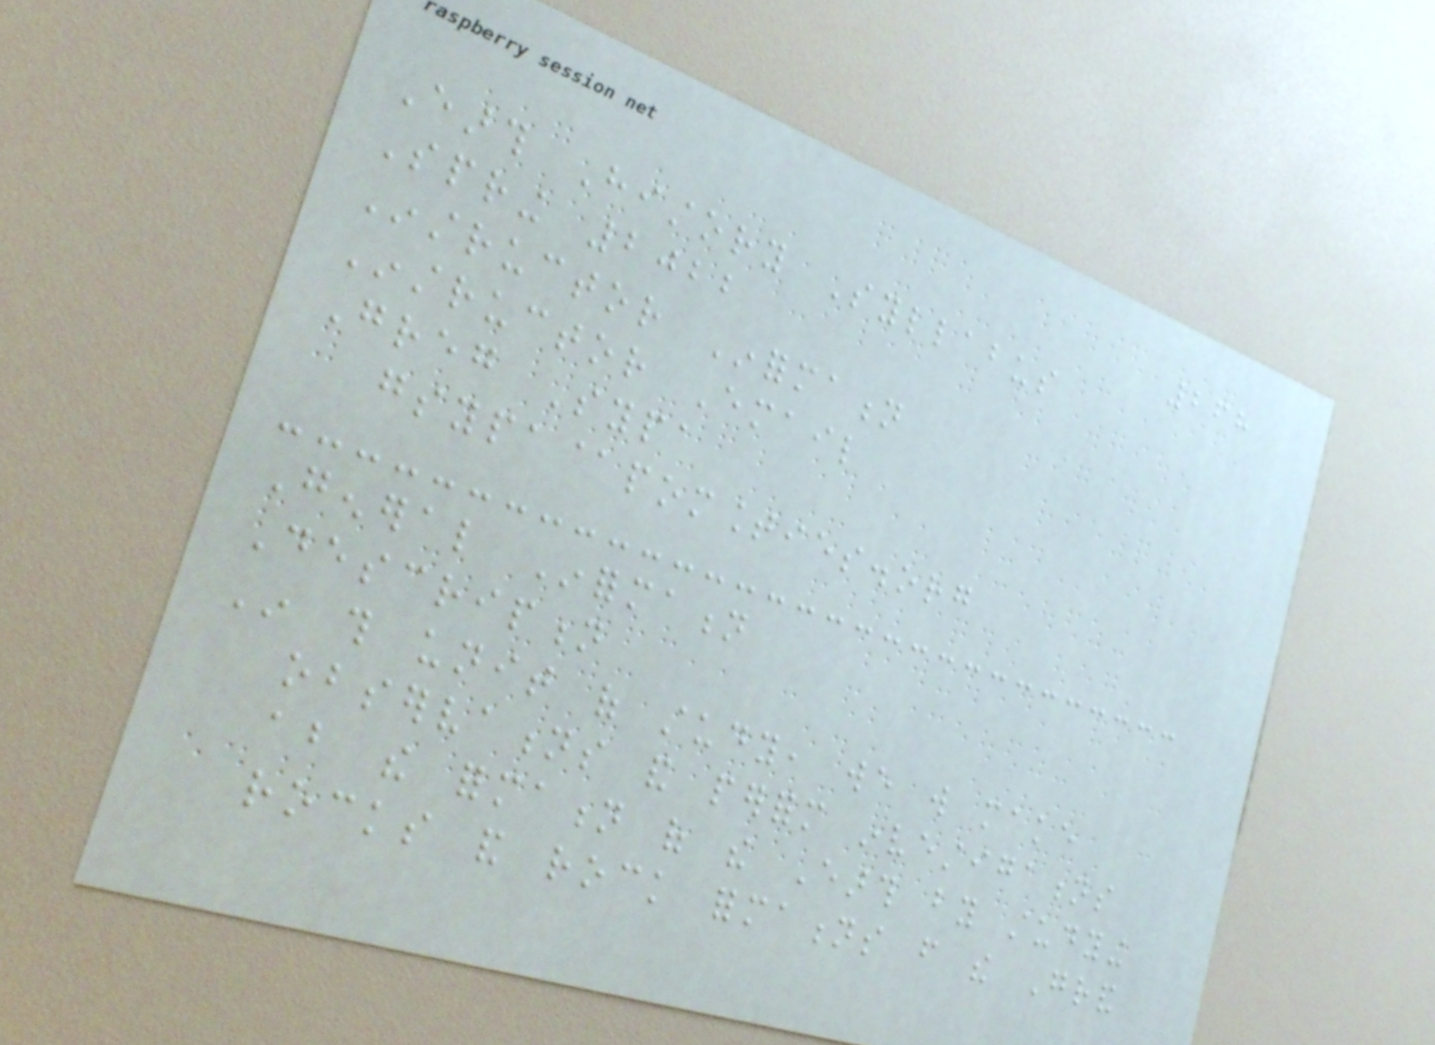268
Earth History Syllabus
Spring 2022
Instructor Information
Instructor Email
Greg Sypa
gsypa@pomounties.org
General Information
Description
In this unit of study, we will make
observations and perform investigations
about the formation of the Earth by studying
rocks and rock formations from the Grand
